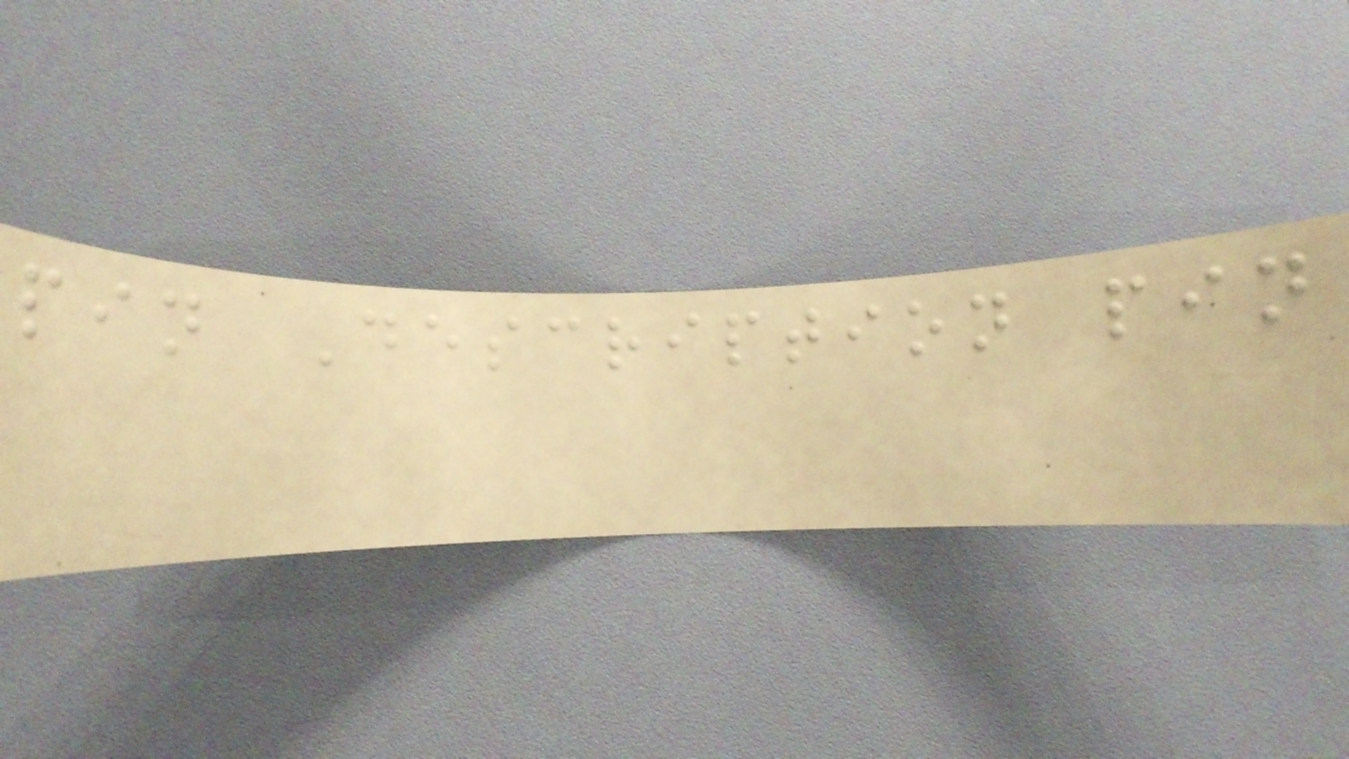pin Description pin
